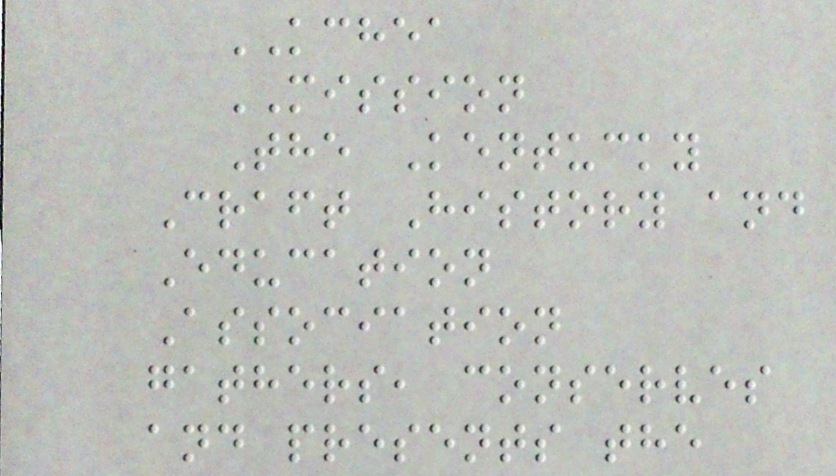KCHEA
MISSION
The Kentucky
Craft History and
Education
Association
gathers, conserves
and presents the
